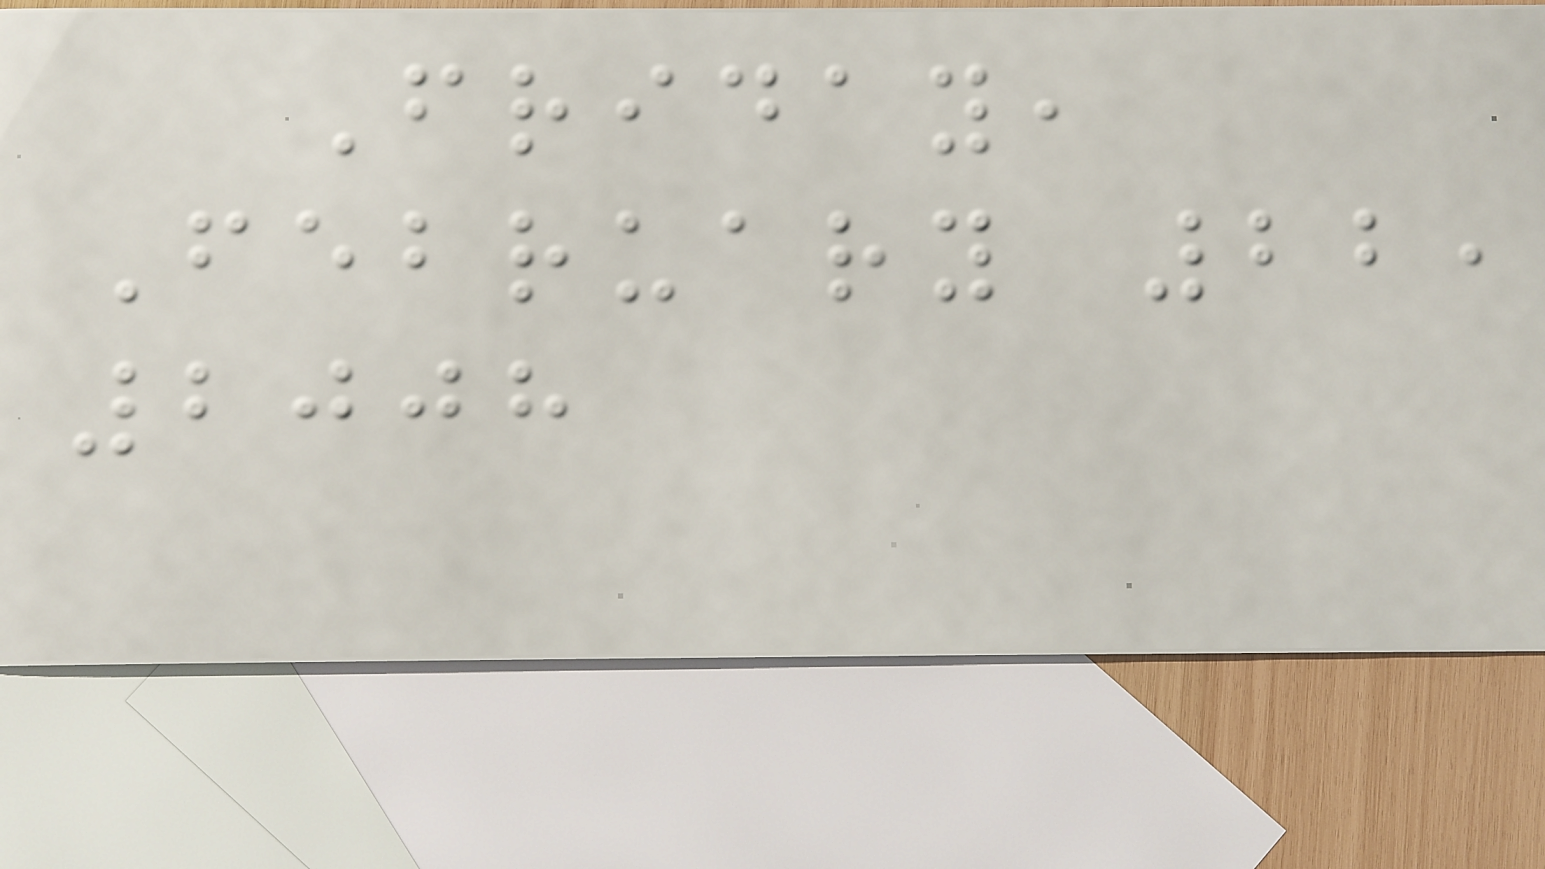Friday,
February 22,
2008
